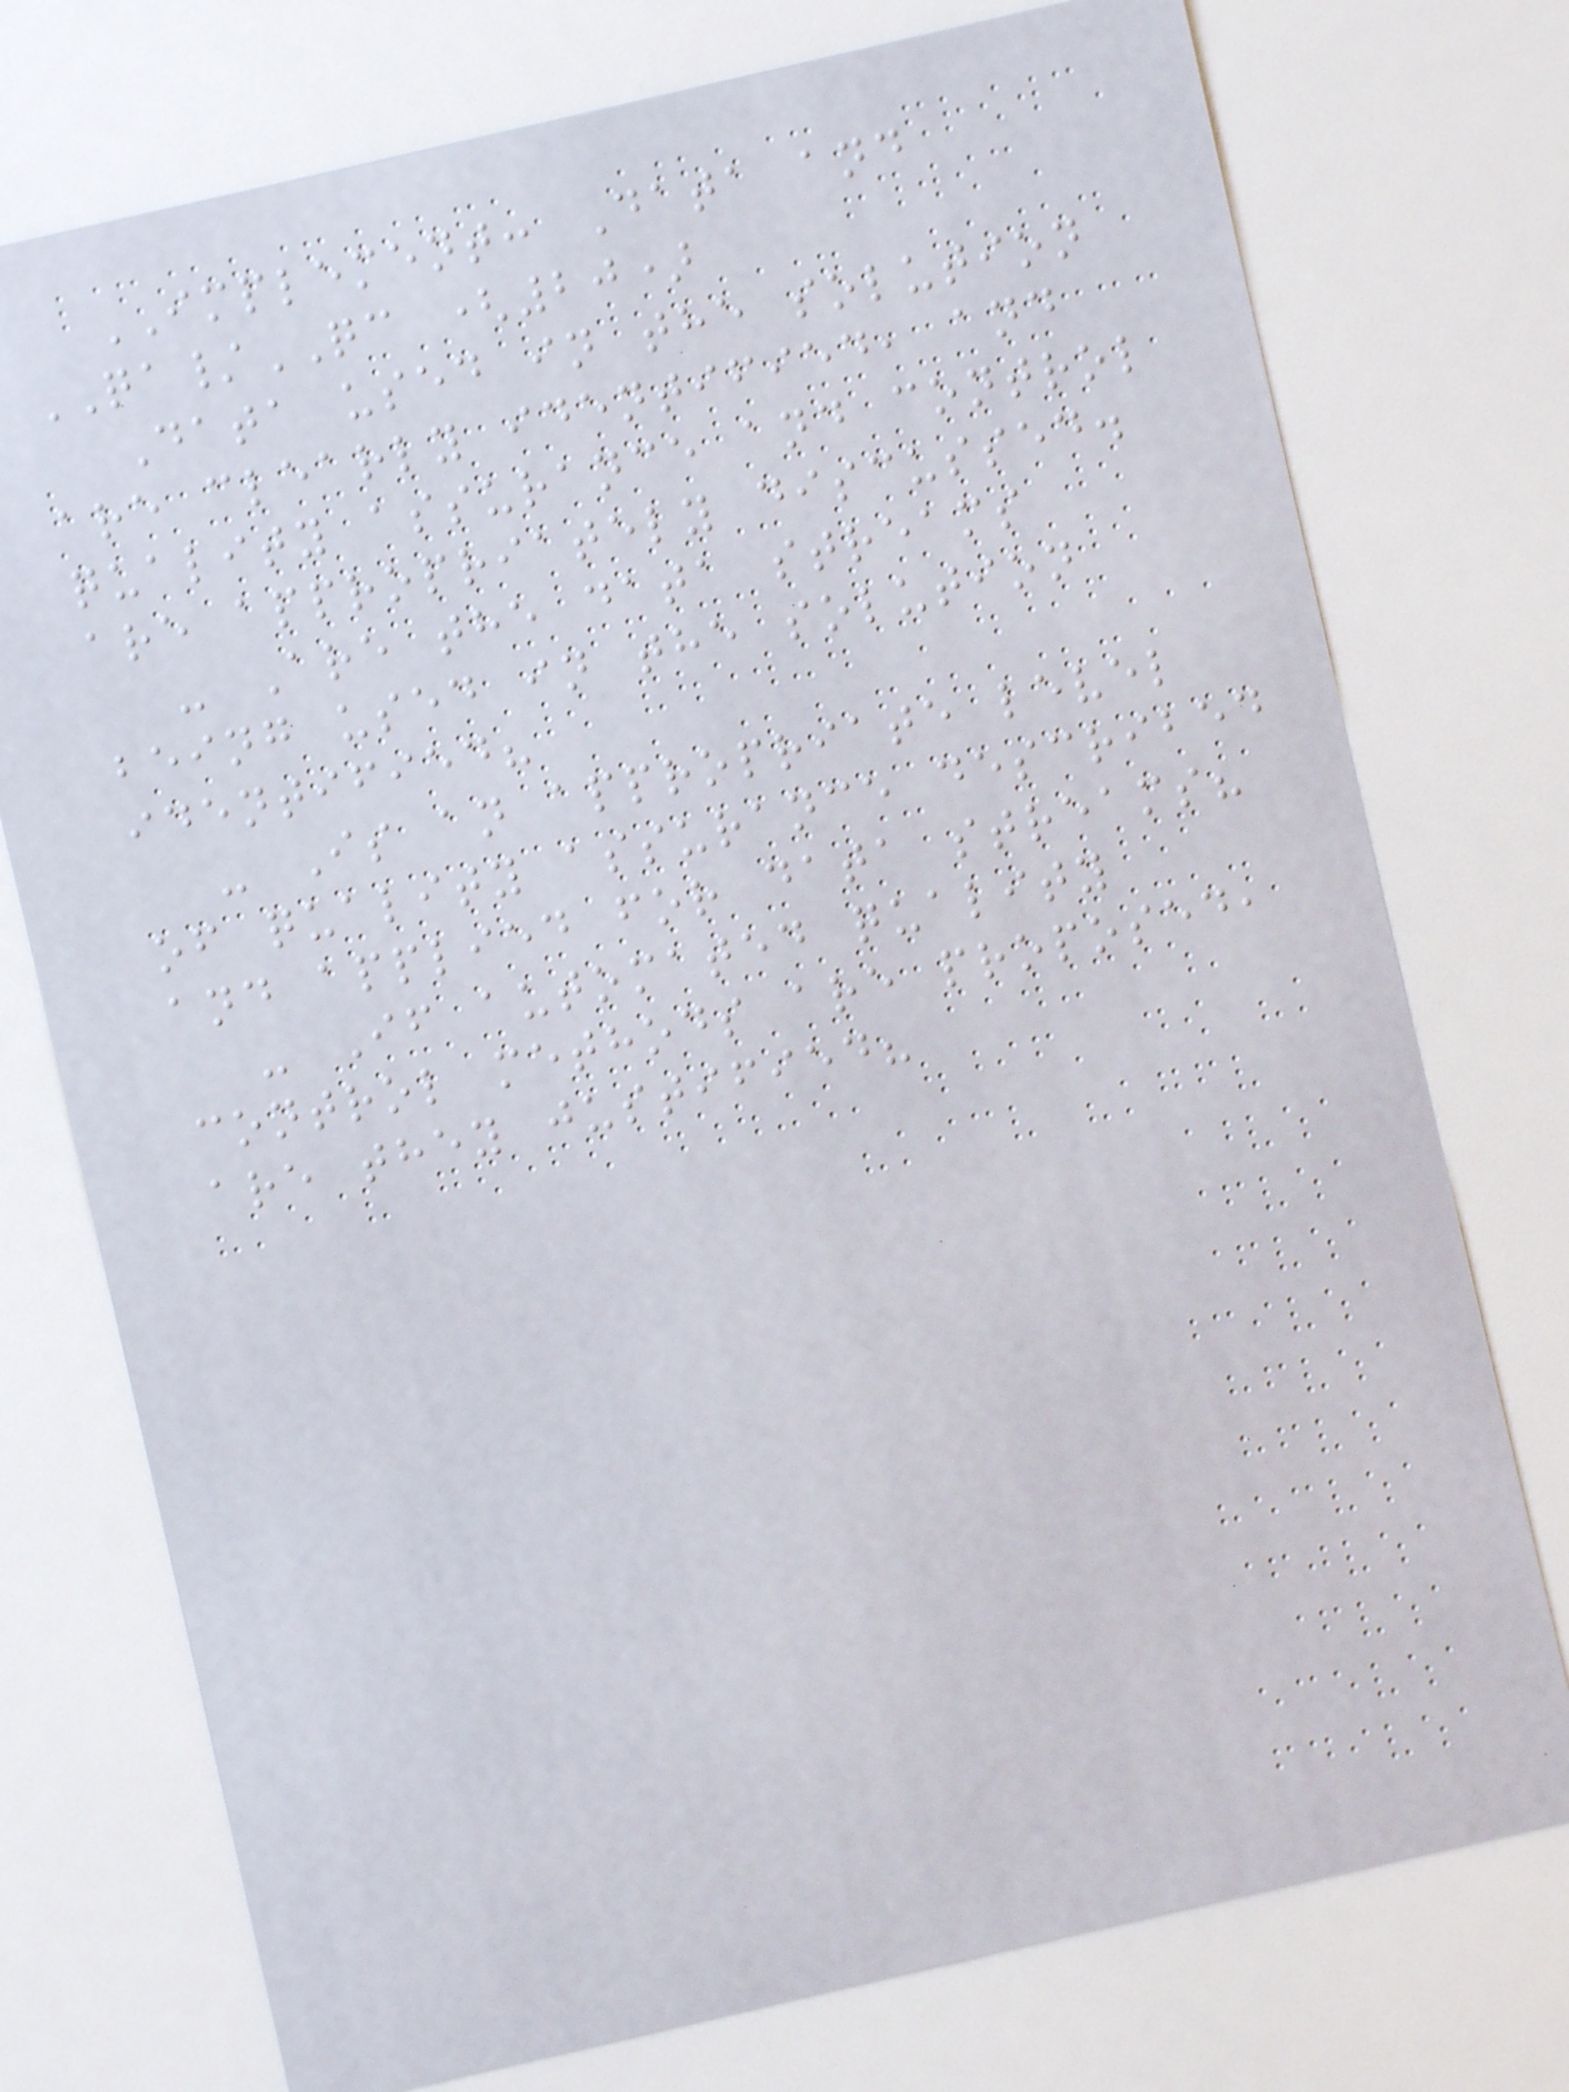IMPLEMENT: Data and
QA/QC (20)
Data used in the solution
are clearly identified, and
quality assurance and control
are appropriately discussed.
- Are the data streams
being used in the solution
identified?
- Is an appropriate level
of quality assurance described
and applied for data streams?
- If automated quality
control methods are proposed,
are they justified?
